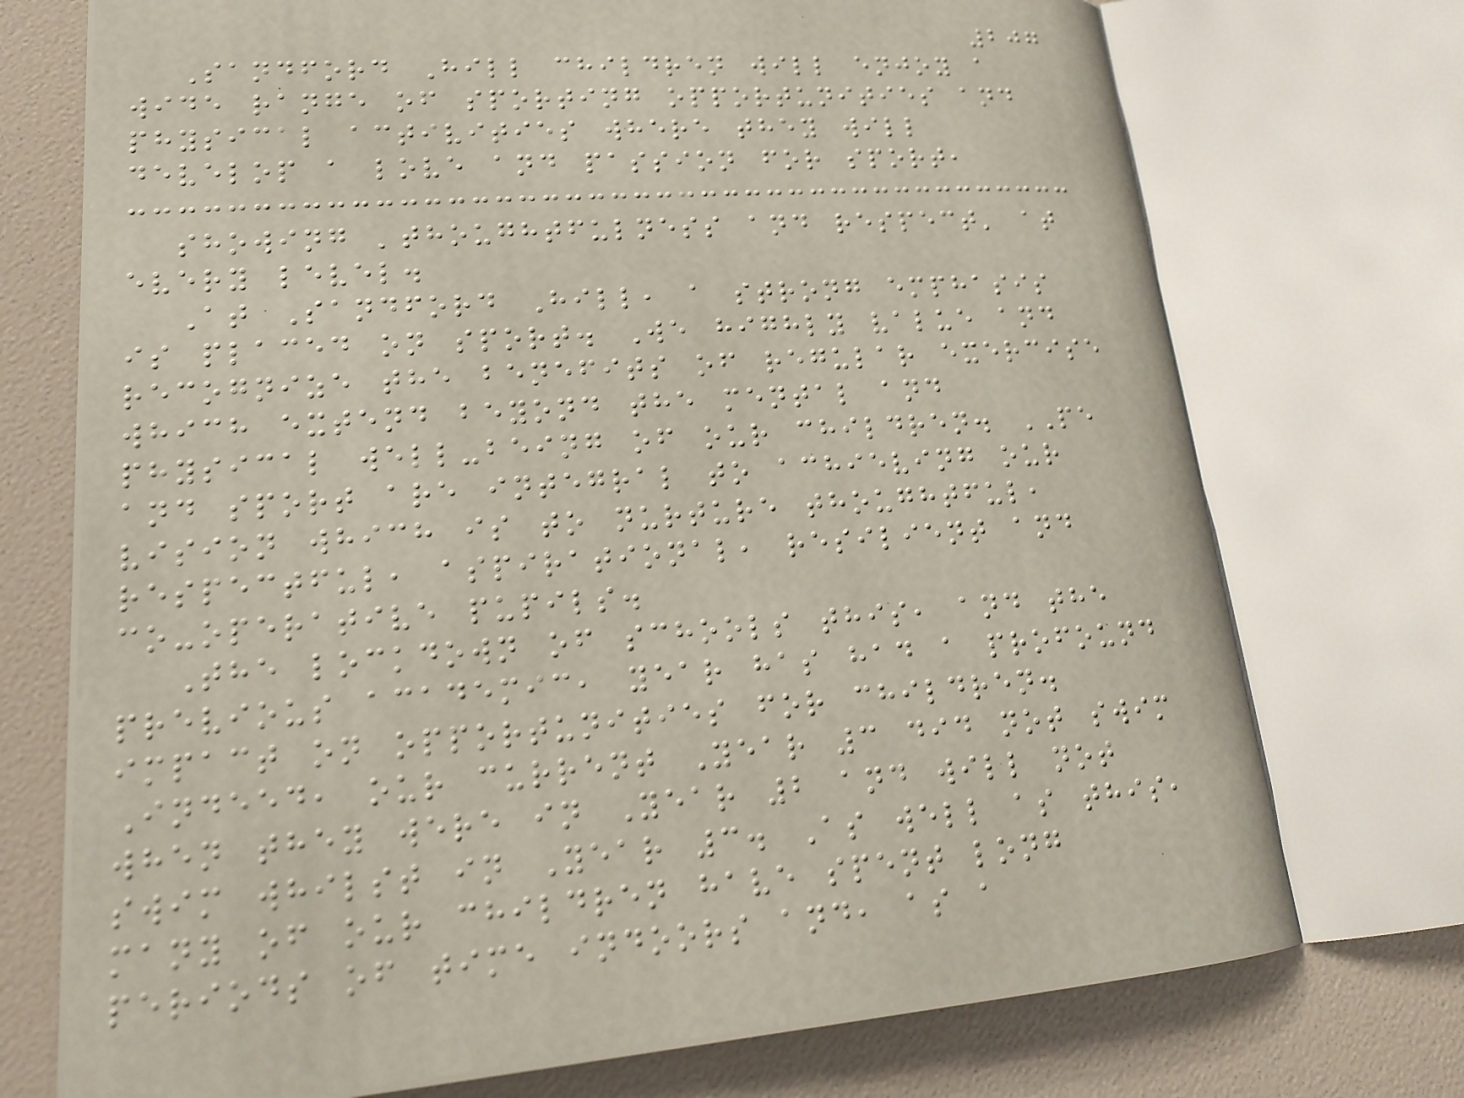207
Sandford Hill children will enjoy a
wide range of sporting opportunities and
physical activities where they will
develop a love and passion for sport,
showing 'thoughtfulness and respect' at
every level.
At Sandford Hill, a strong emphasis
is placed on sport. We highly value and
recognize the benefits of regular exercise
which extend beyond the mental and
physical well-being of our children. PE
and sport are integral to achieving our
vision which is to nurture thoughtful,
respectful, aspirational, resilient and
co-operative pupils.
The lockdown of schools this, and the
previous academic, year has had a profound
impact on opportunities for children.
Indeed, our current Year 3 did not swim
when they were in Year 2 and will not
swim whilst in Year 3. As well as this,
many of our children have spent long
periods of time indoors and, as a
